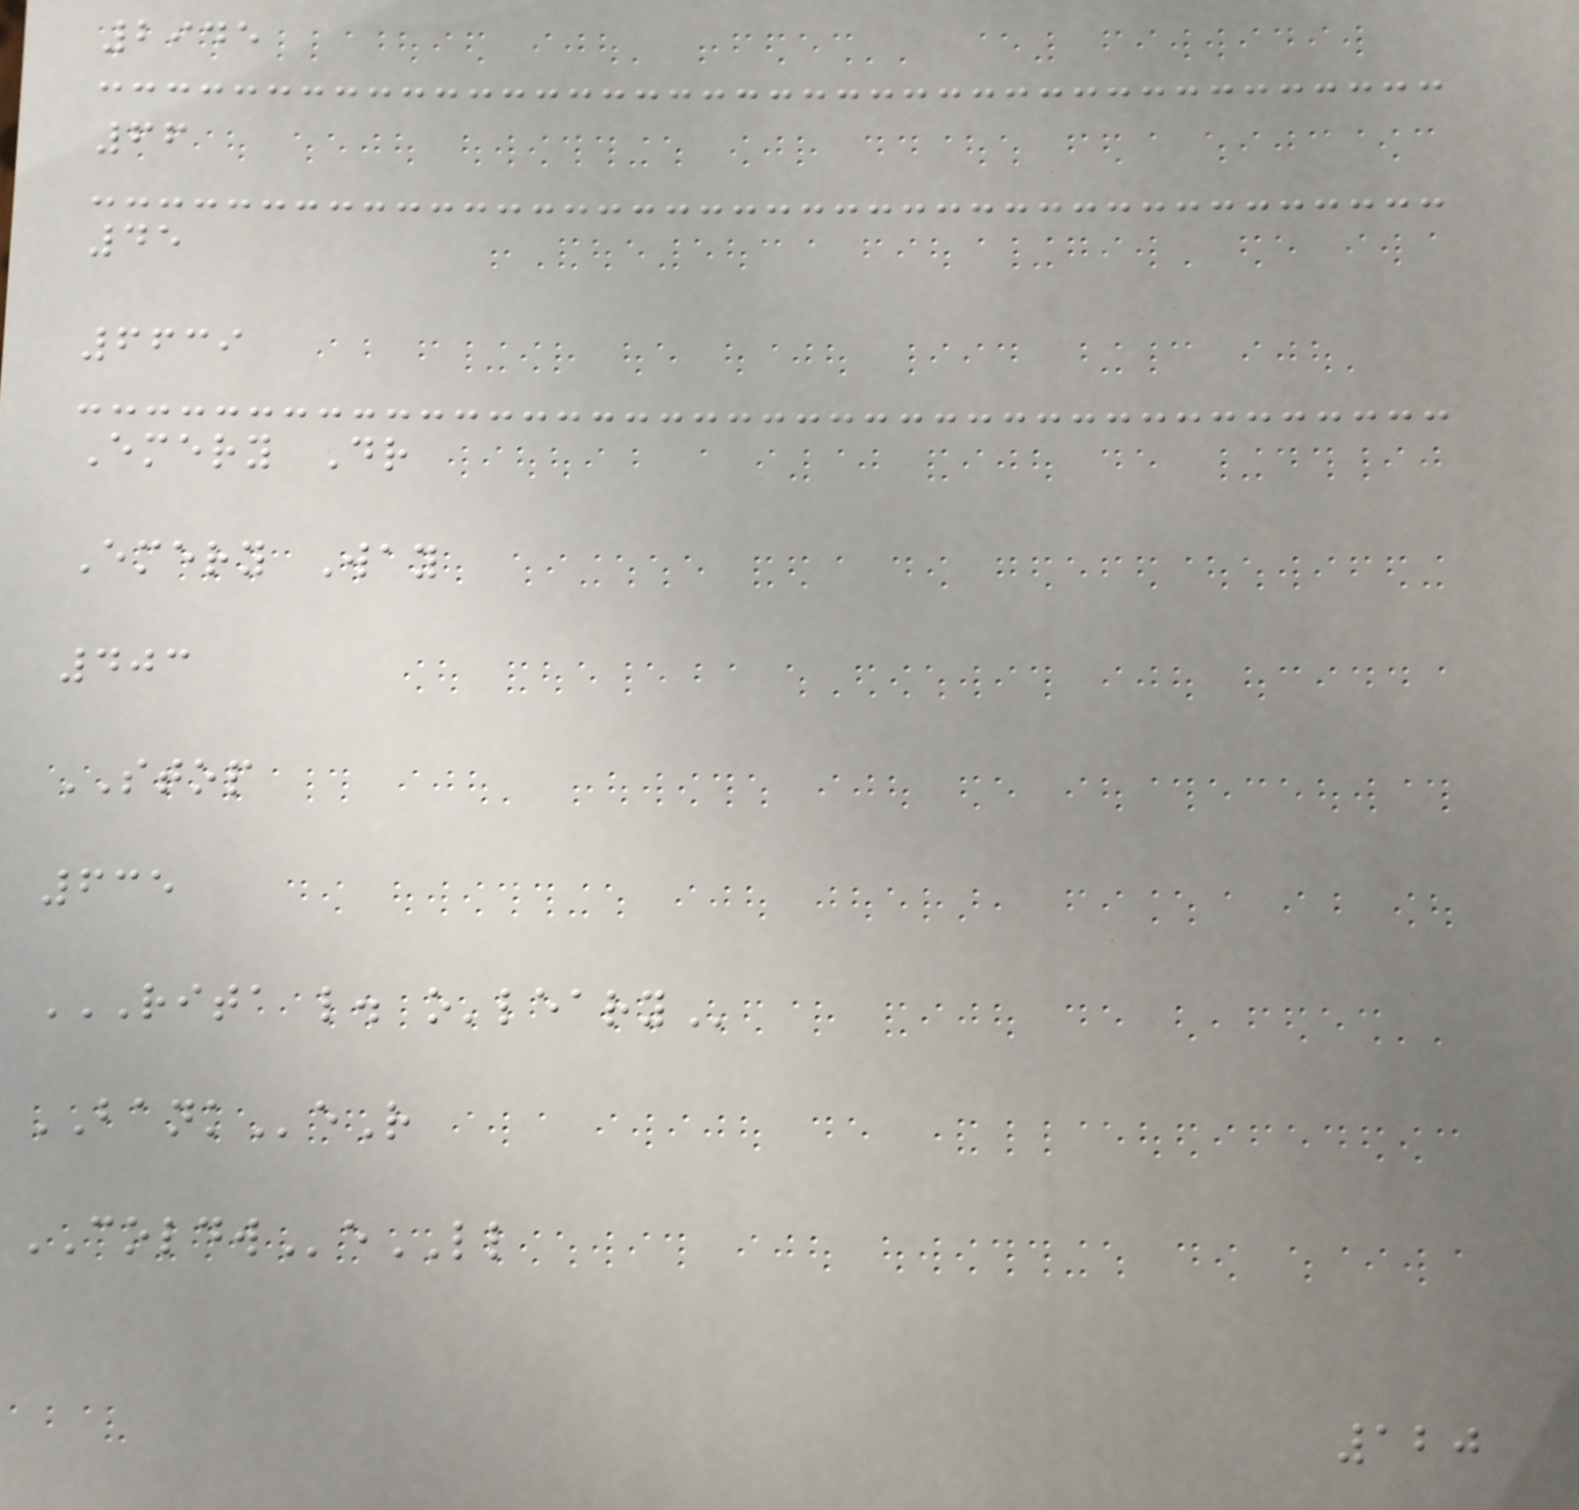2945
66
45
6639
Emery Dr
Emery Way
403
STOP
635
RITA L. O'LEARY
BANKeR
COLDWeLL
120
